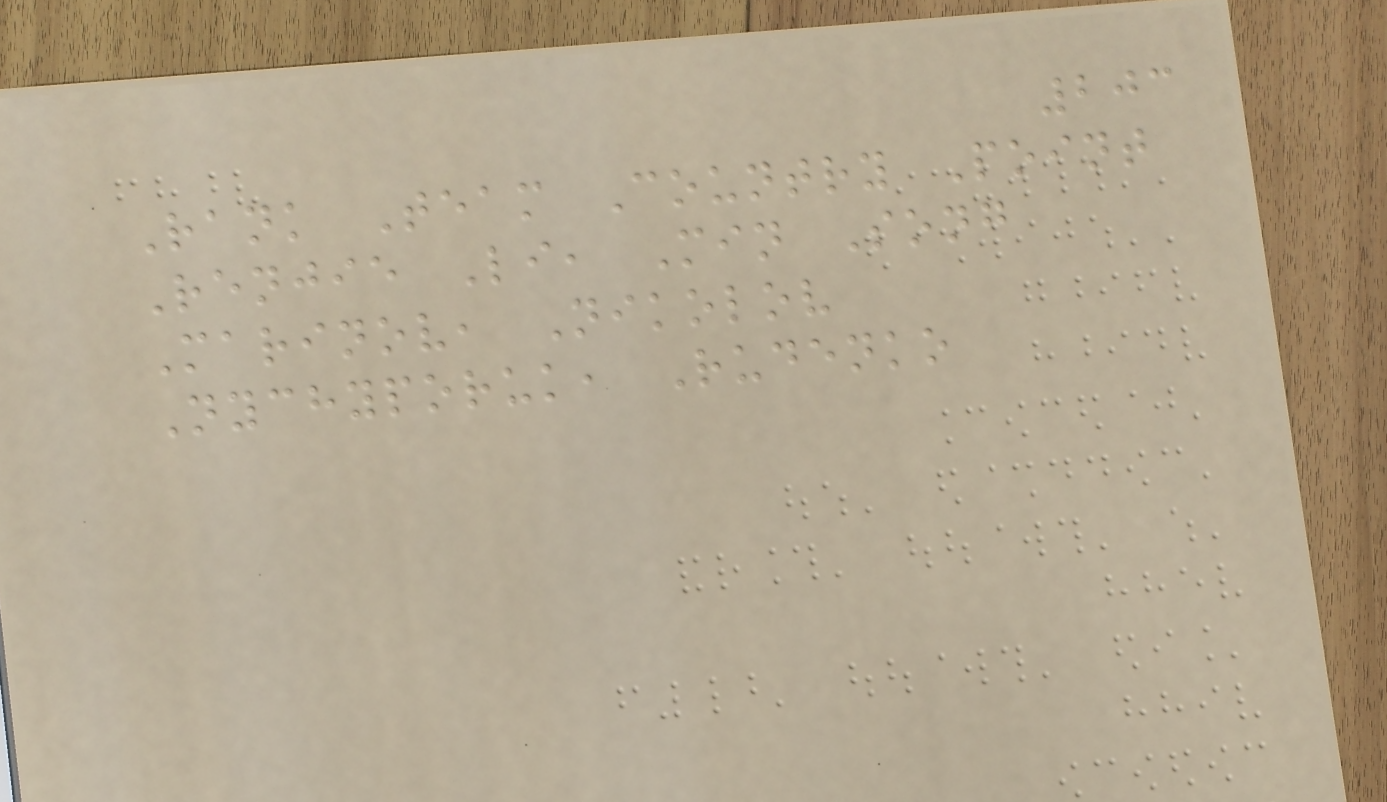203
Rank Team Country Point
Renjie Li, Min Song
Marinov, Nikolov
Nychyporuk, Rudenko
